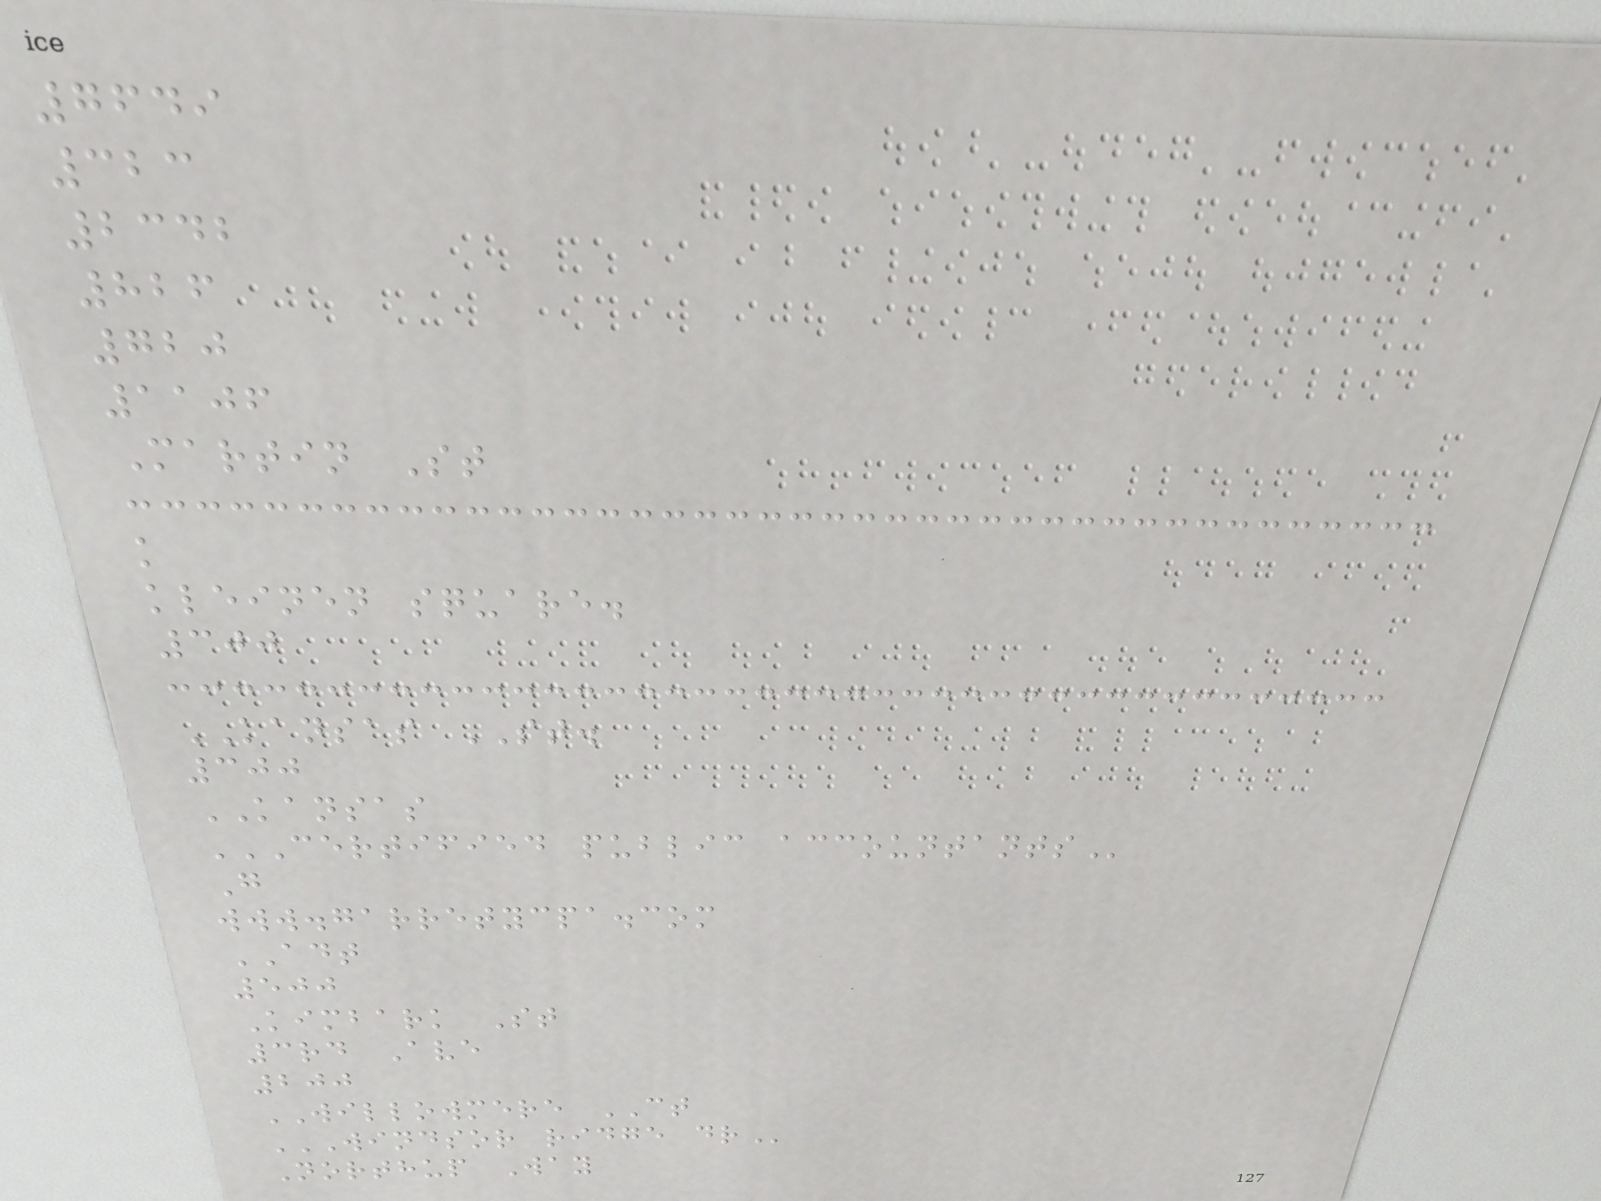7649
323
2342
826
720
1106
Martin St
k
kleinen square.
300
KANSAS ST.
300
KANSAS
CERTIFIED PUBLIC ACCOUNTANTS
G
www.garretycpa.com
ADT
500
Kimbark St
3rd Ave
200
WILLOWMERE CT
WINDSOR RIDGE DR
Northup Way
